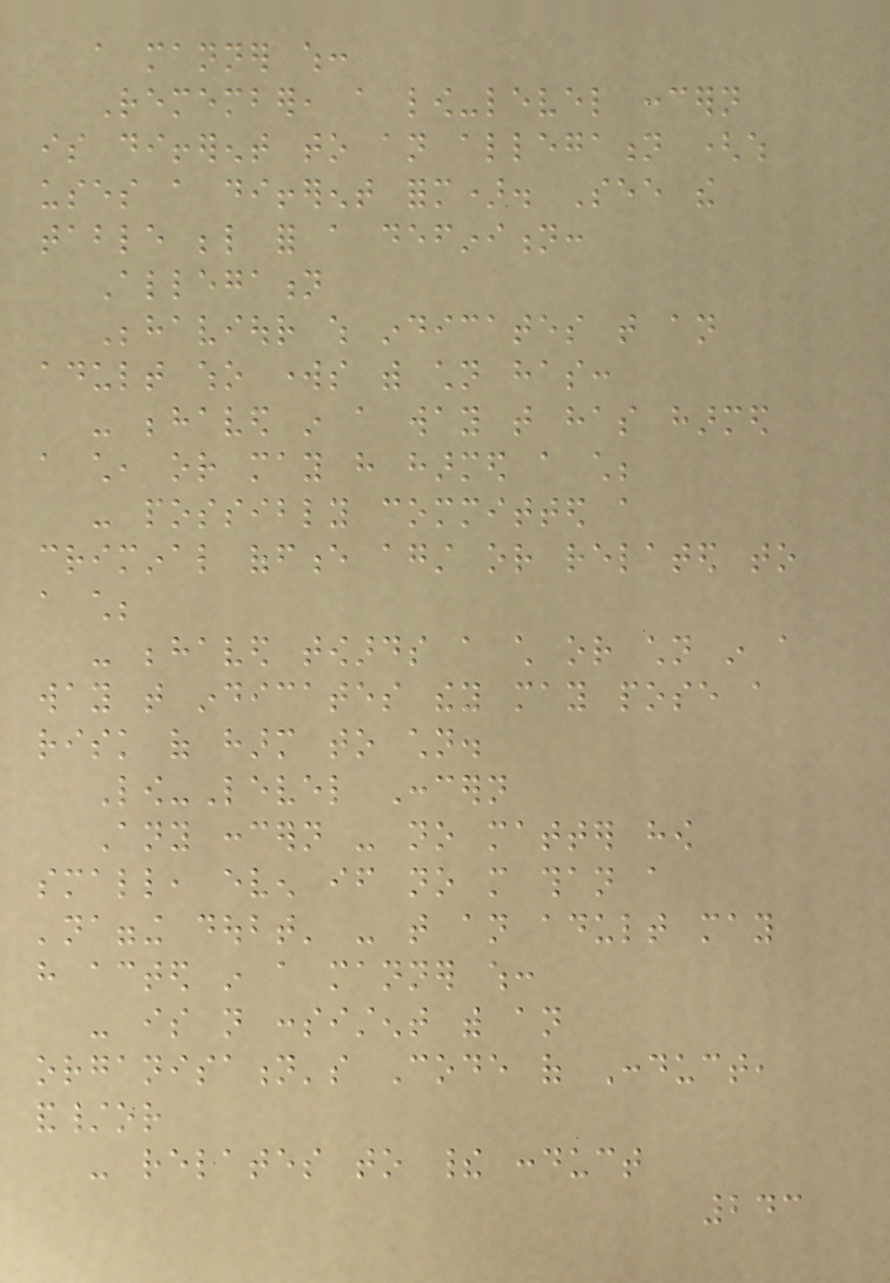a manner which:
Remember, a low-level concern
is different to an allegation (which
uses a different form). See the
table below for a definition:
Allegation
Behaviour which indicates that an
adult who works with children has:
- behaved in a way that has harmed
a child, or may have harmed a child;
- possibly committed a
criminal offence against or related to
a child;
- behaved towards a child or children in a
way that indicates they may pose a
risk of harm to children.
Low-Level Concern
Any concern - no matter how
small, even if no more than a
'nagging doubt' - that an adult may
have acted in a manner which:
- is not consistent with an
organisation's Code of Conduct,
and/or
- relates to their conduct
243
